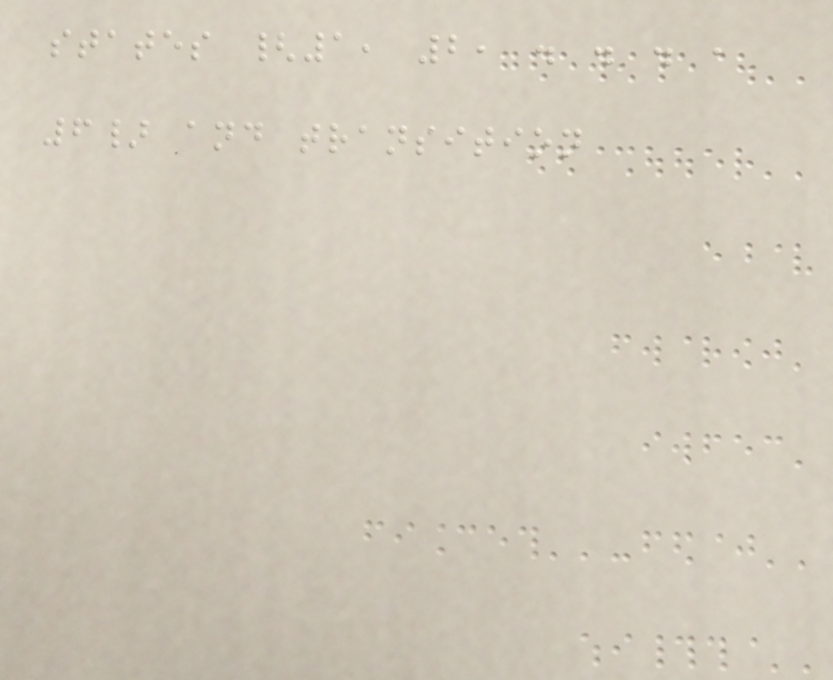states {1, 2, . . . ,
6} and transition
